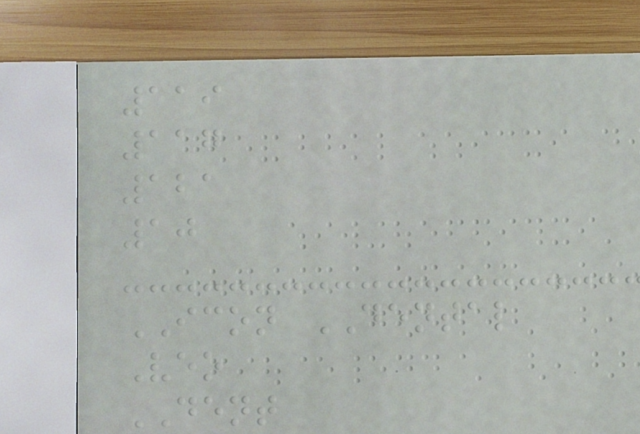119
117
121
10
ICON DENTAL
Veo
DENT
